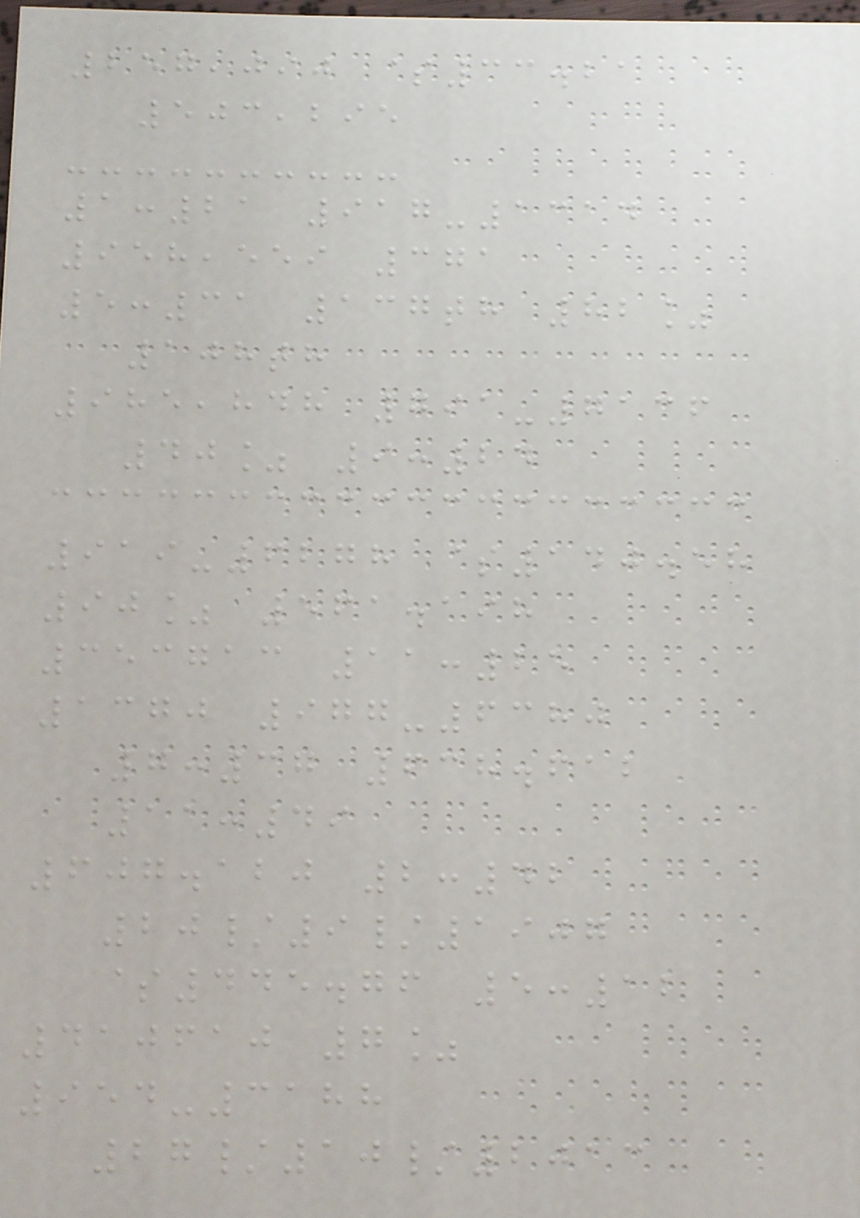257,090 $33.21
503,295
1:21 917-1314
958,559 371
5:31 137th 82%
108th
985,848 791-7136
40% 9:24
919-6278 $140.58
90% 561.198
353713 11:25
1370 977-6380
7:37 638.612
11:49
607.120 2:42
20/9/1907
$445.76 5:12
410610 7%
954-3188
27/10/2013
